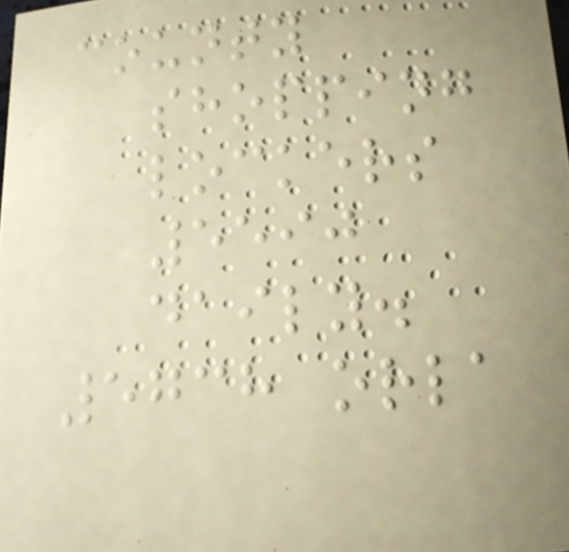county
shopping
lockers
5590
daily.
5738 orla
